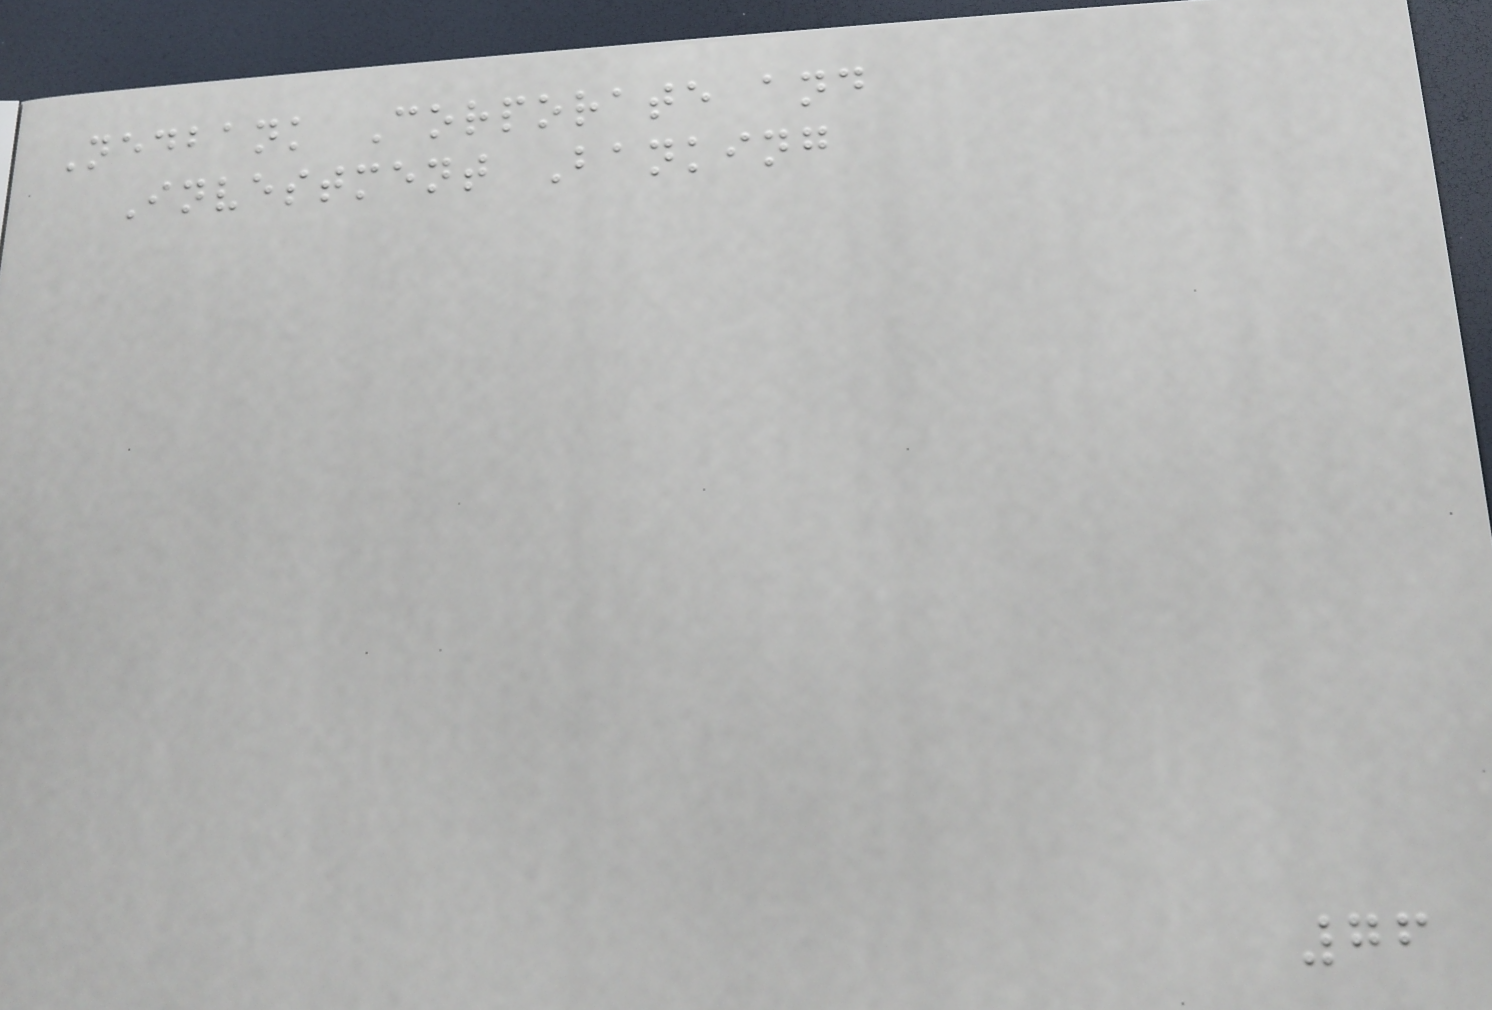Nedbank Corporate and
Investment Banking
76
